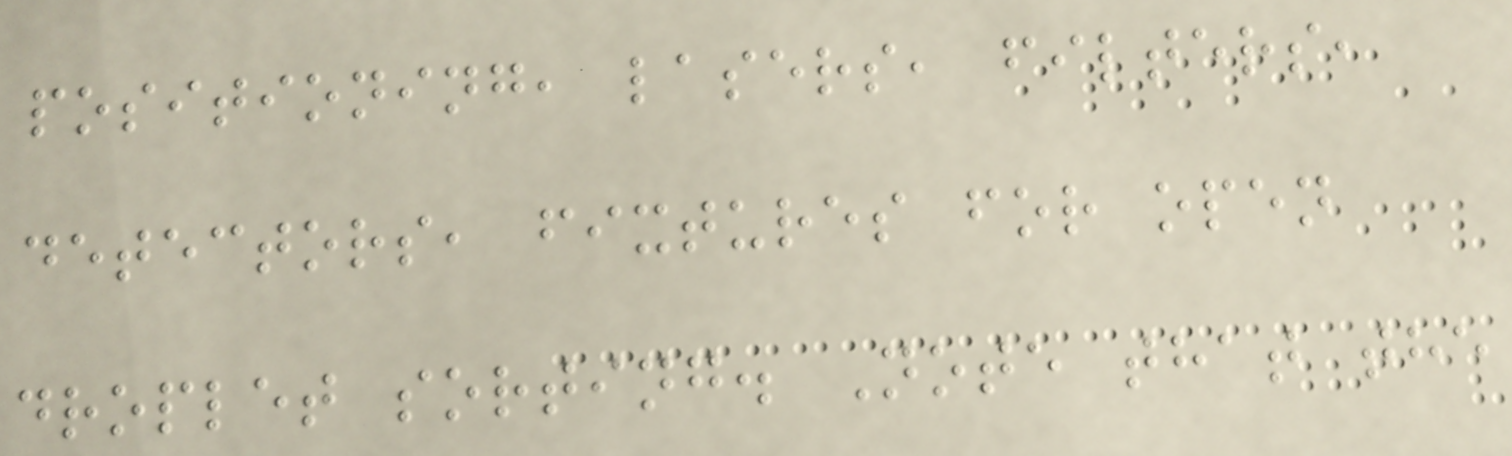positioning, lasers, filters,
detectors, fixtures for open
droplet sorting. Note that the
